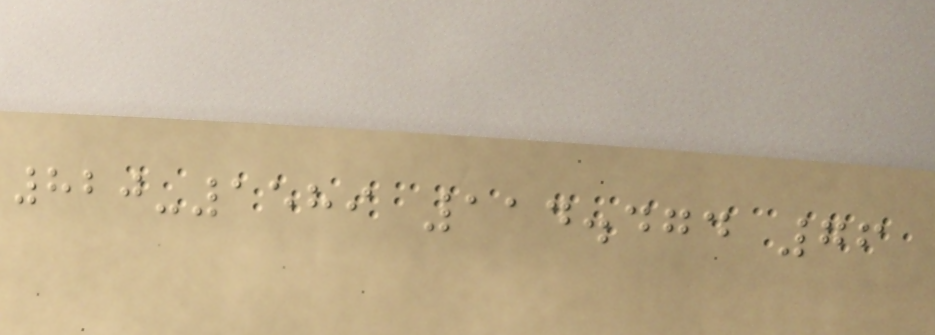820-1589 114.474 76
